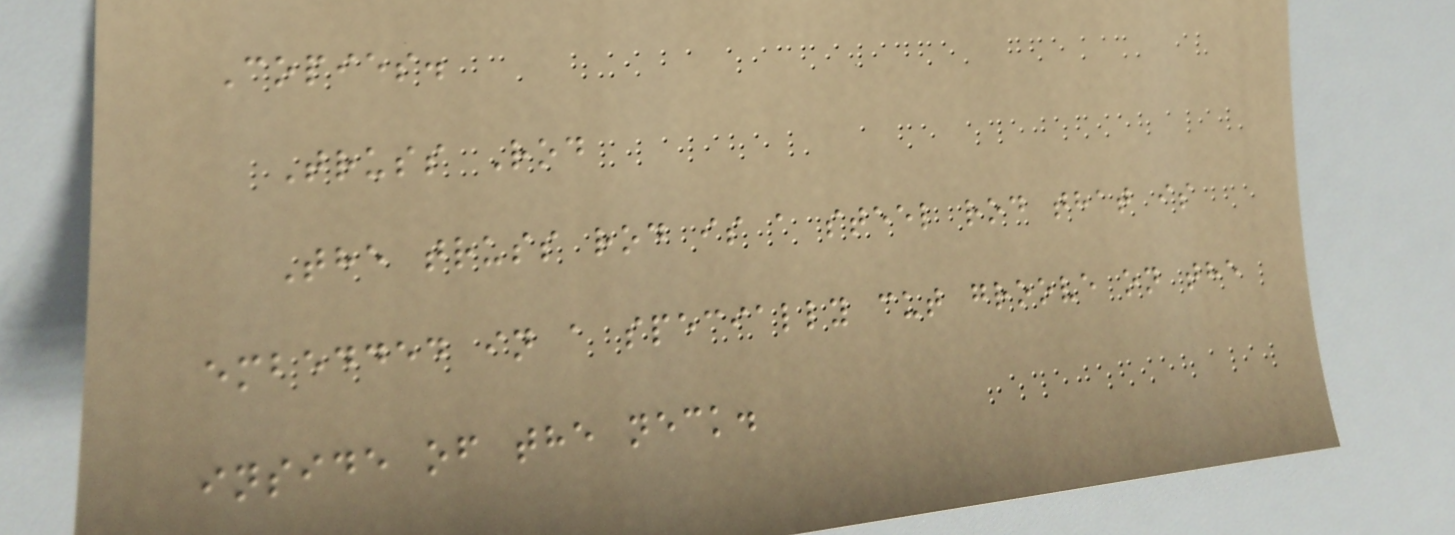Copies.
Truss Rod
The truss rod is a steel rod that is
embedded in a specially cut groove on the
inside of the neck.
